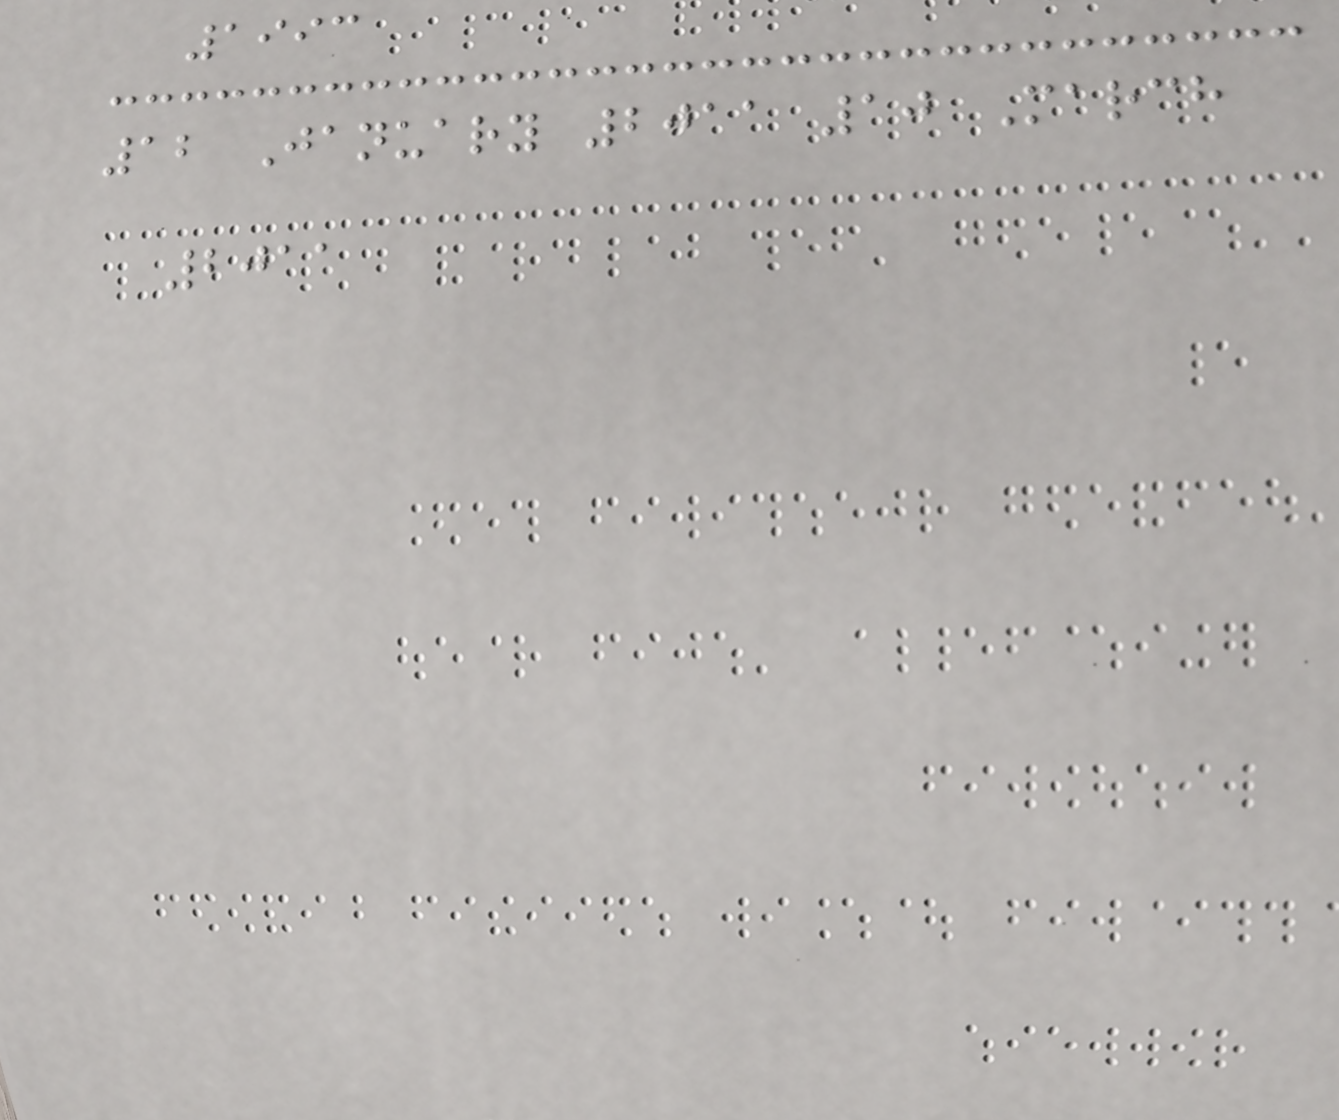1993
12 January 2011 10 March
2011
